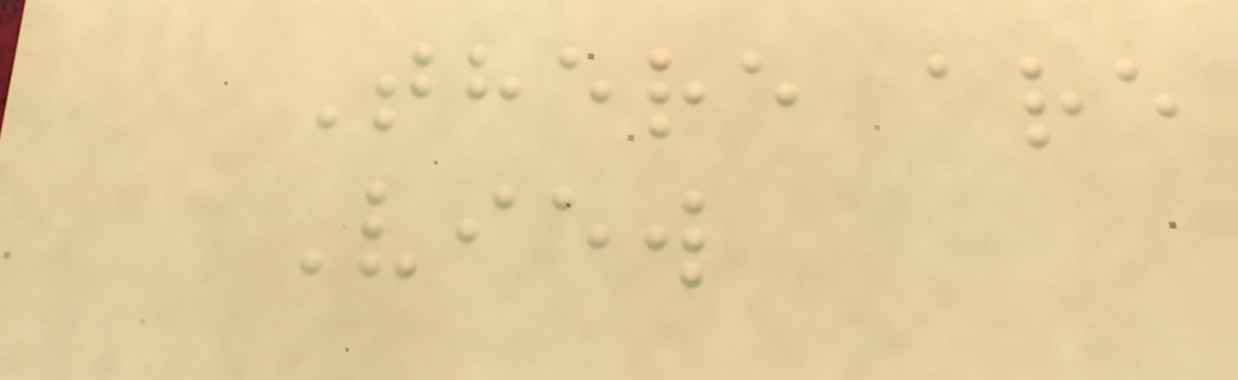There are
View
